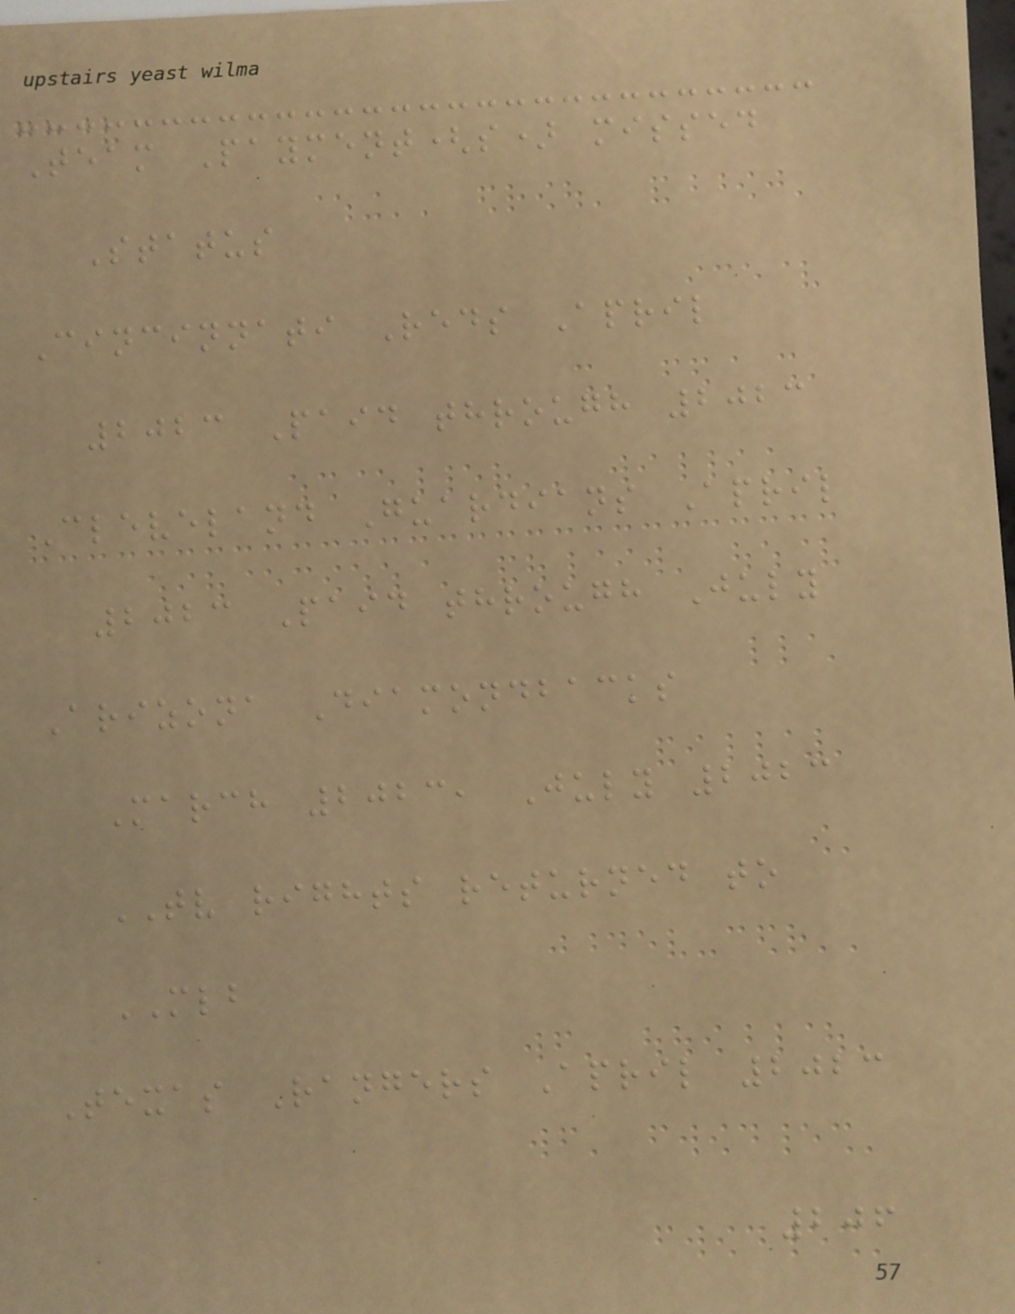Team Payment(s) missed
Status
Cincinnati Reds April
2023 Paid through 2023
Cleveland Guardians April
2023 Paid through July
Arizona Diamondbacks
March 2023, July 2023
TV rights returned to
MLB
Texas Rangers April 2023
206
